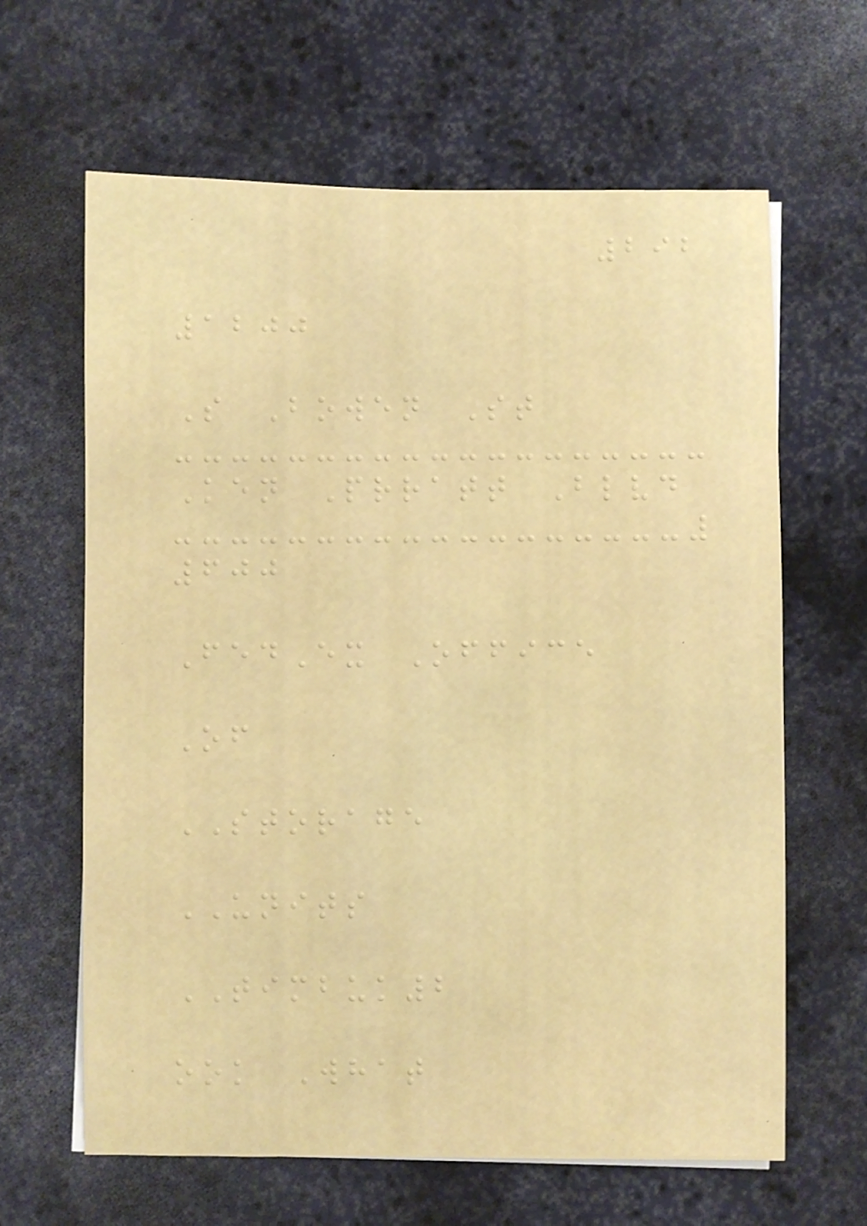292
1200
S Bowen St
Ken Prratt Blvd
600
FedEx Office
Of
STORAGE
UNITS
TIMBUK2
ook What
